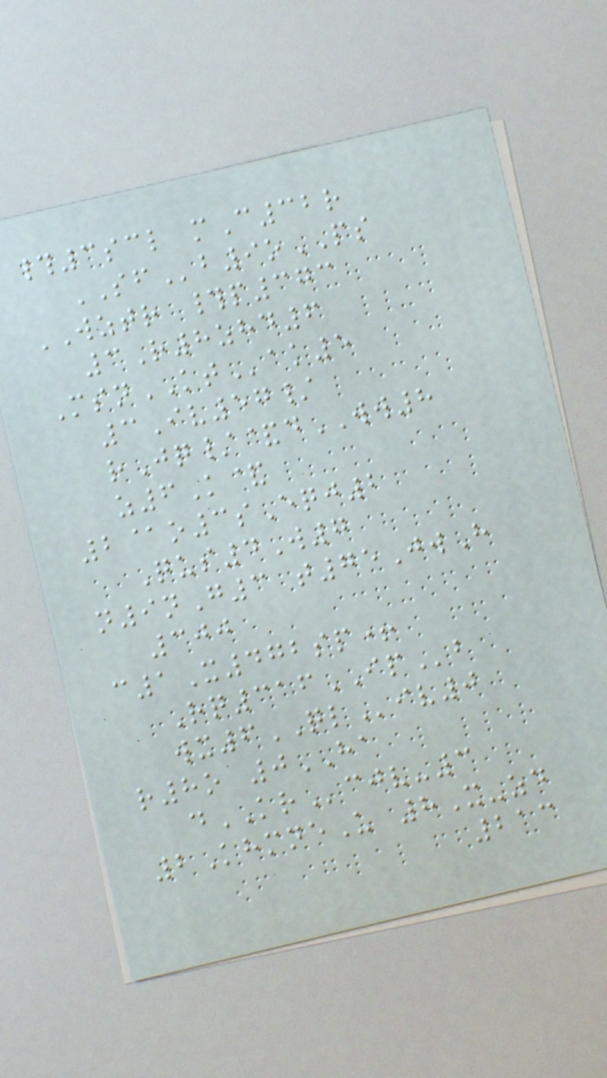#3scl mC32r
SFb9oPS
WZTR #p373
3R8zhd6
MsnKTak5
3Iv57/
rJq/&dWW8
z6K&
2@o3sEqj2
Qus4W7
n9nG3 t75JwH
300
c1X472sp+
Rq316IPb
wx6QLiv0
r8o 0HA
dKRcjv-3
2KhmneU 8X-zd
213
